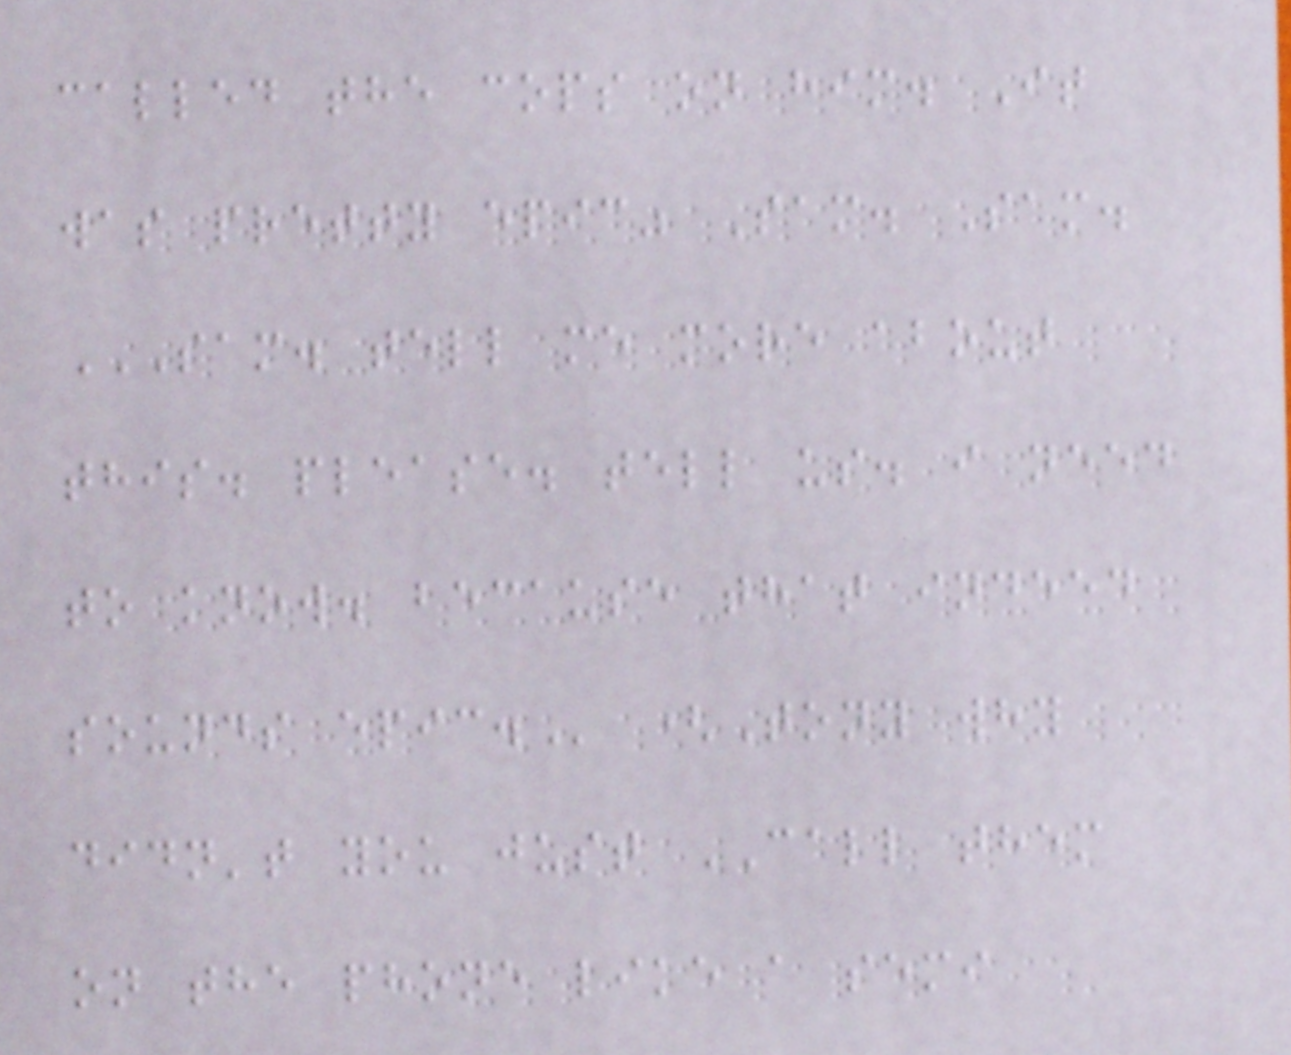called the cops on him. It
was pretty epic" Sam. Sam.
SAM. TELL ME MORE ABOUT
THIS. PLEASE. TELL US. I NEED
TO KNOW. BECAUSE THAT INDEED
SOUNDS EPIC. (Tony why
didn't you just CALL them
on the phone like a semi
